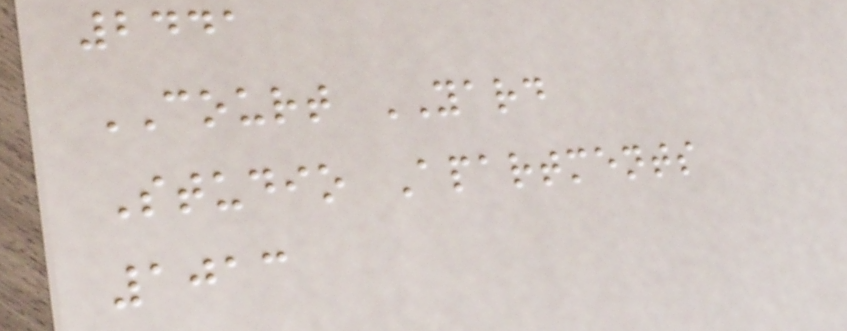2441
COURT YARD
Studio Apartments
1013
